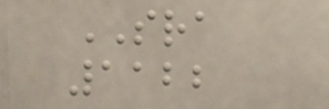SRA
1122
